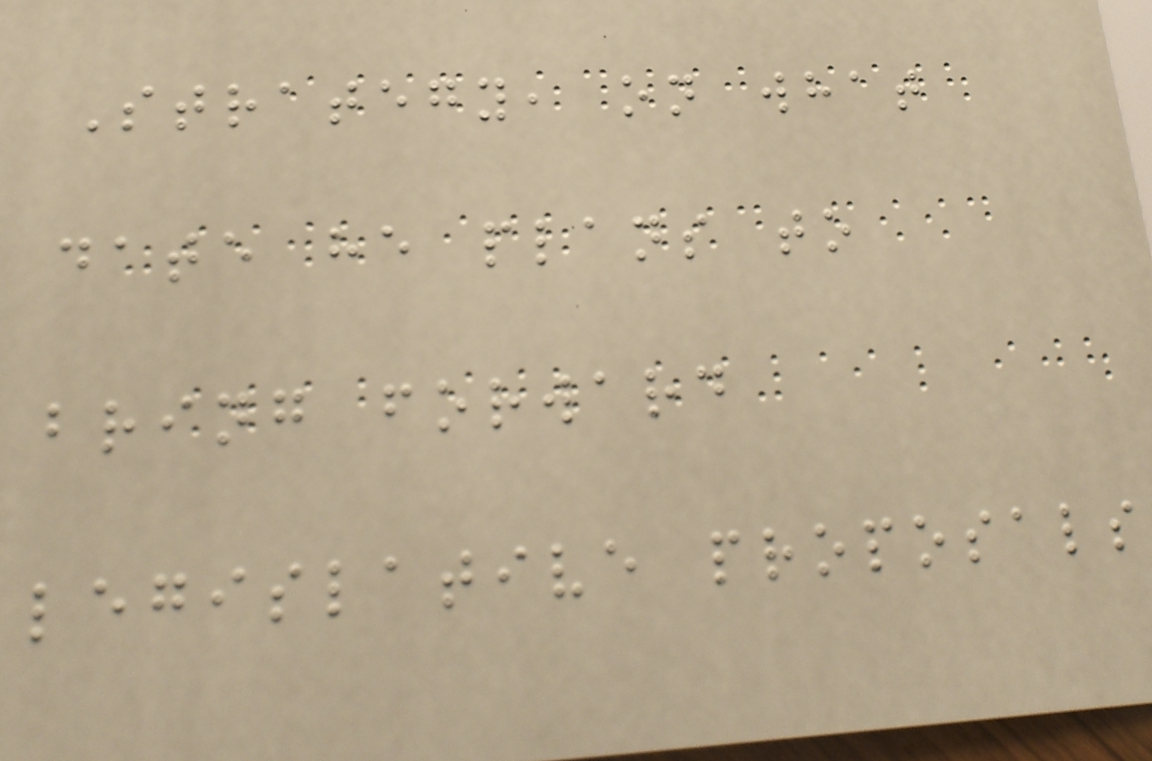Strategy, on what
date he plans to
bring forward
legislative proposals
